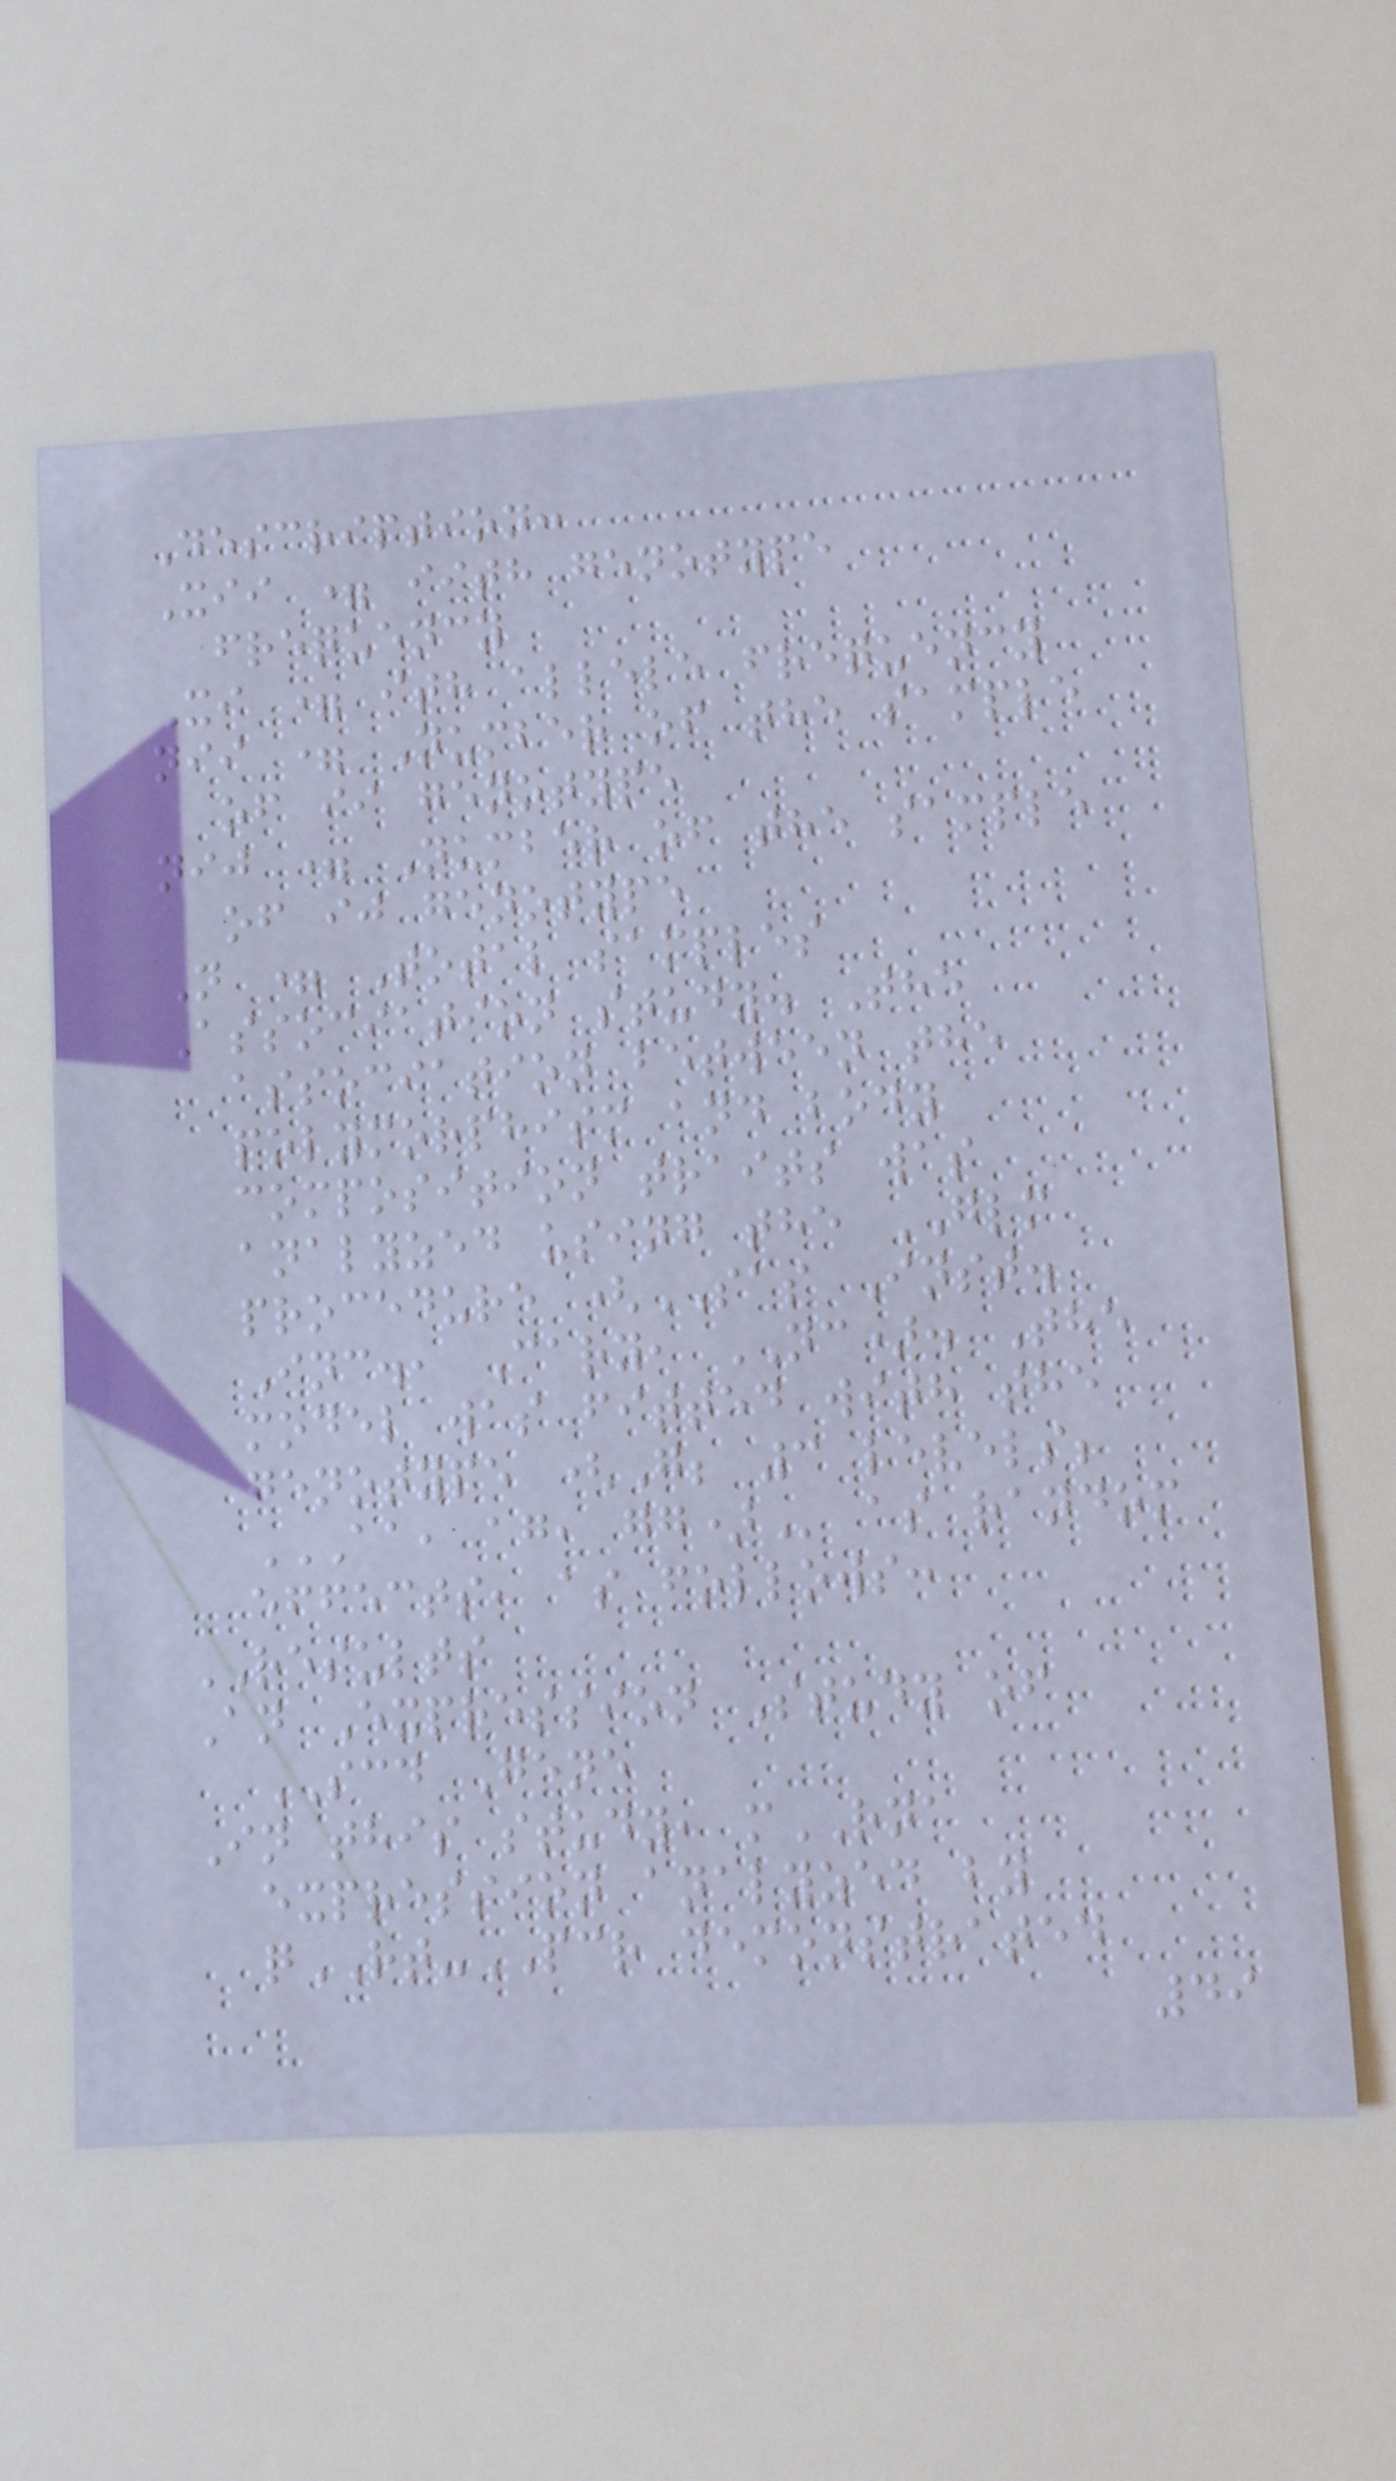Description:
Xii = iith genotype
frequency
Xi = ith allele frequency
nii = Number of the sample
of ii genotype
nij = Number of the sample
of ij genotype
N = Total samples
Association study. The
association between the
polymorphism and body
composition traits was
analyzed using the GLM
procedure (SAS Inst.
Inc., Cary, NC). The
model was fitted with the
genotype (G; 3 levels;
AA, AG, GG) as random
effects, as follows:
RESULTS
An Expression Study of
SCD Gene
In this study, mRNA
expression analyzed by
qRT-PCR demonstrated
49
